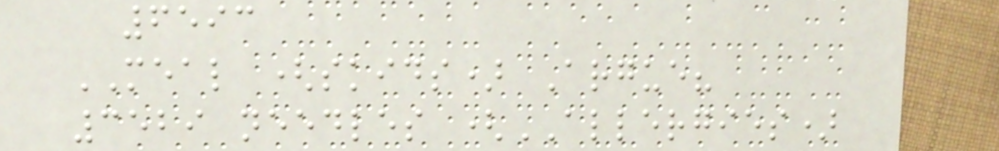6593
MEAL (skids) Argue?
3529 needles (ALLERGIES)
